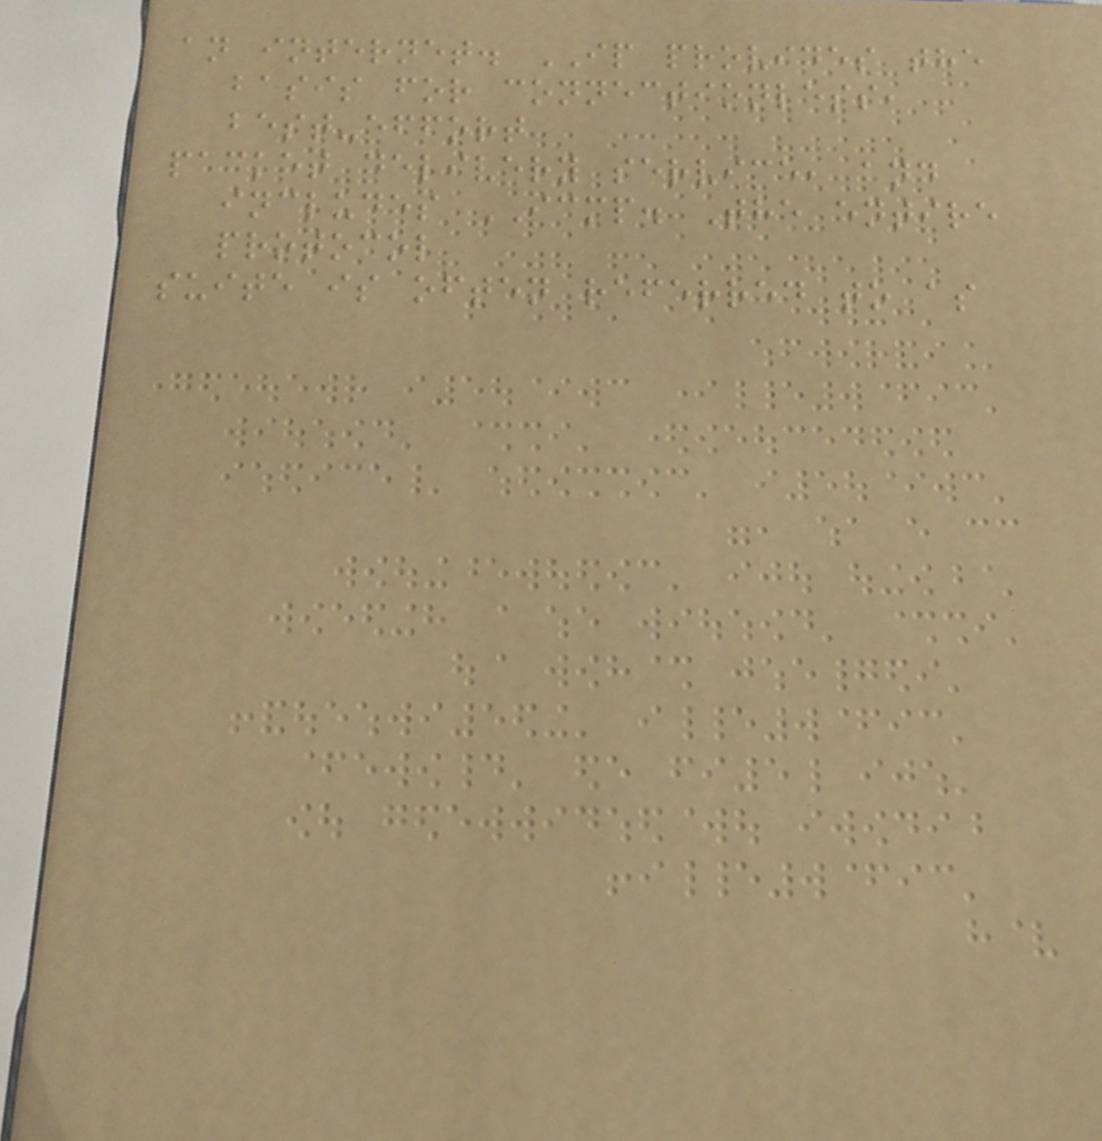an internet. IP provides the
basis for connectionless,
best-effort
packet delivery service, and
includes ICMP. The entire
protocol
suite is often referred to as
